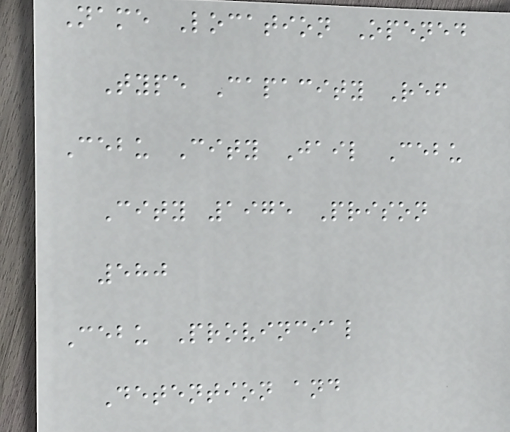Name Location Opened
Type Capacity Ref
Cebu City Jail Cebu
City 1975 Prison
580
Cebu Provincial
Detention and
